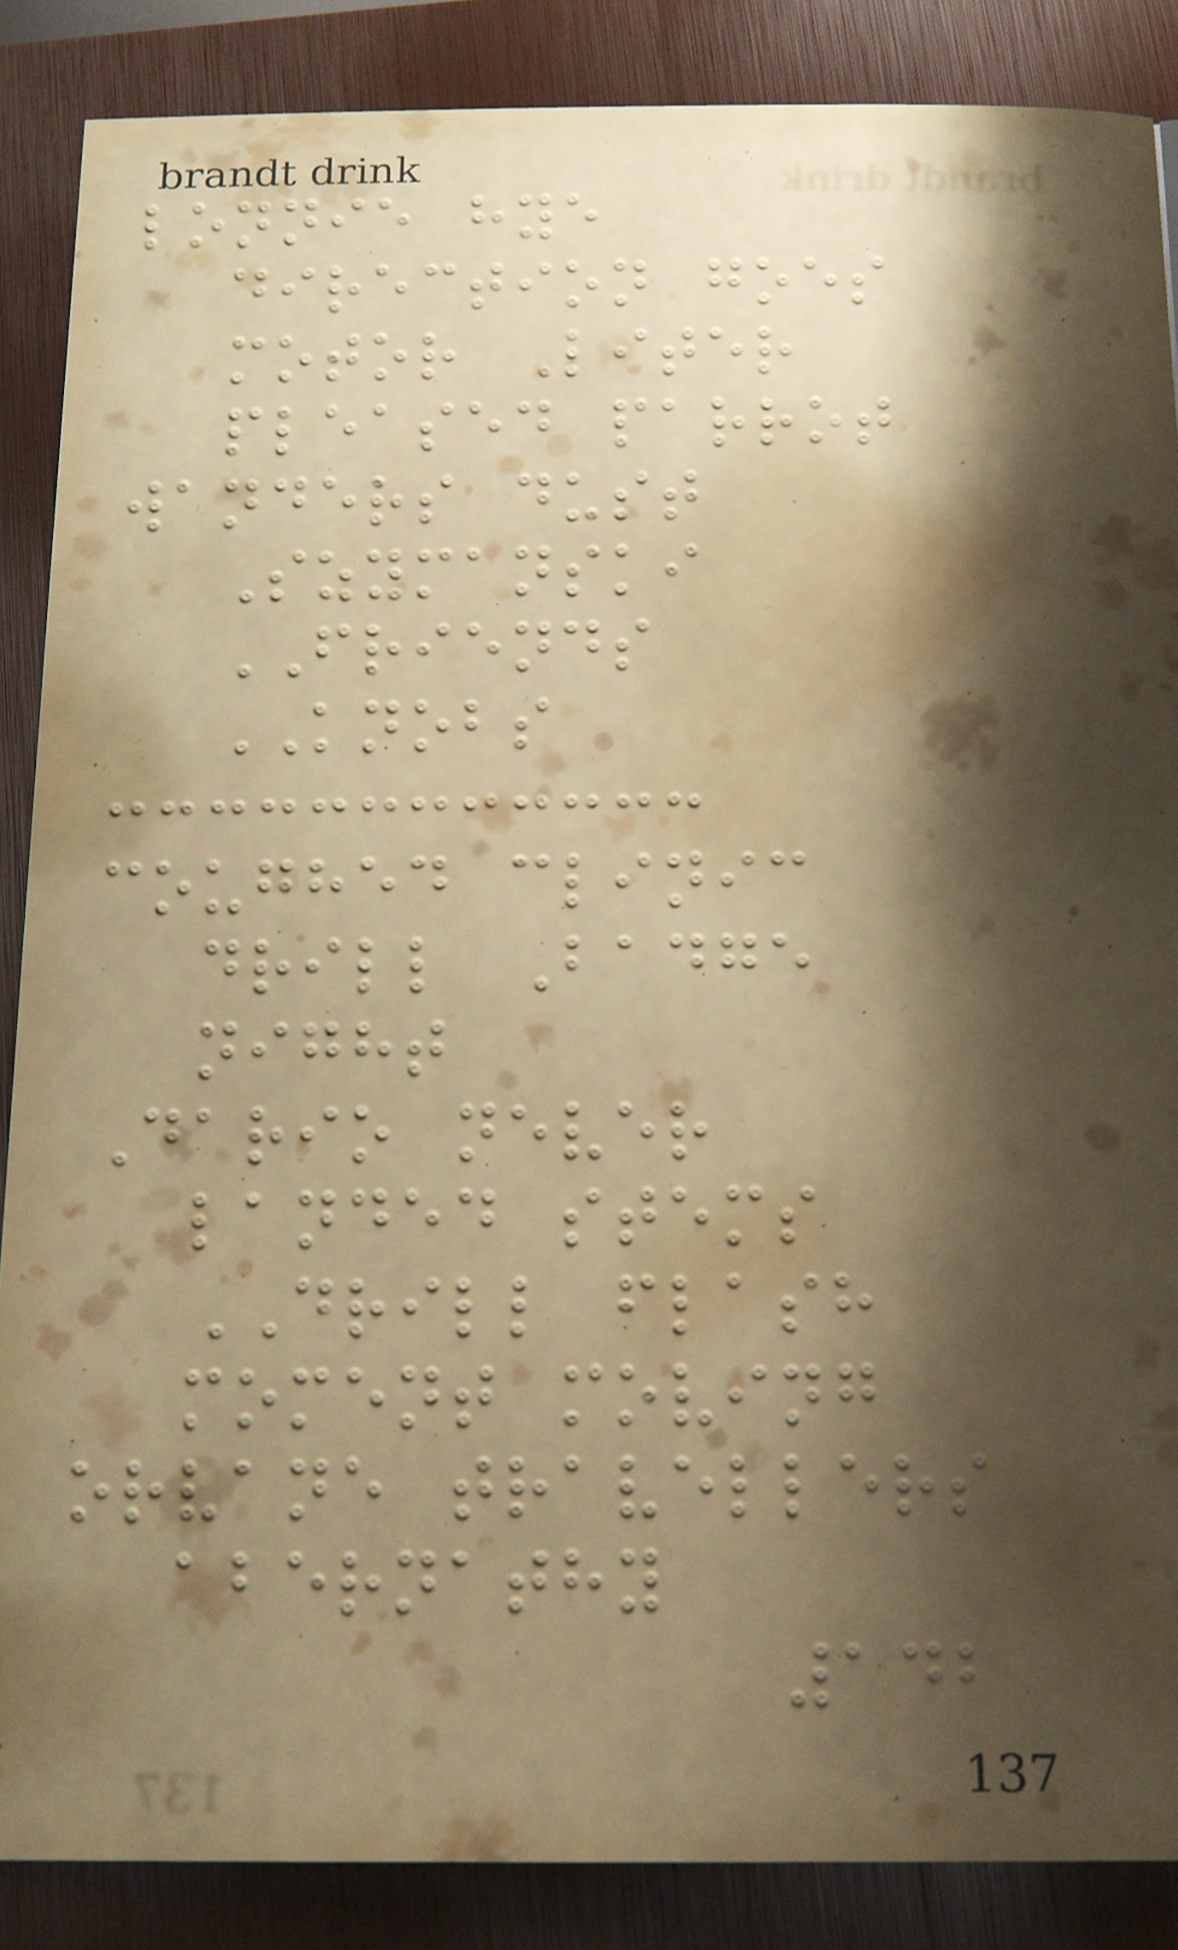lonnie hye
direction goes
motor Liter
pleased parrot
wanders dust
Szymanski
FRIENDS
KNOBS
coughed clinic
drill Badge
night
Dario never
landed stems
DRILL flash
moment moving
orvane travellers
abernathy
142
